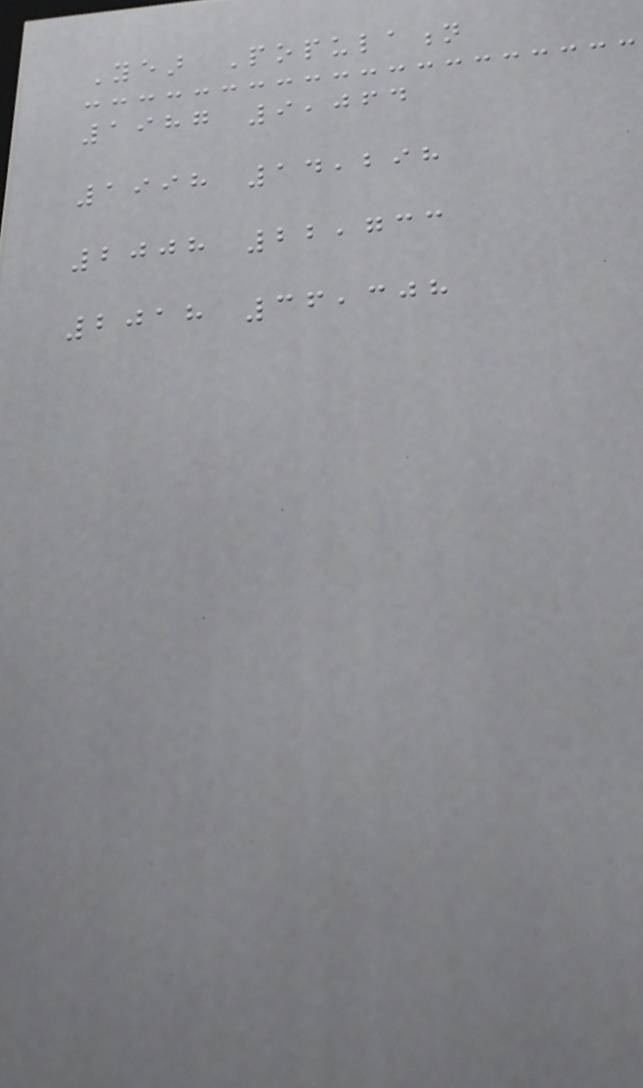Year Population
1987 9,064
1998 14,298
2008 22,733
2018 36,308
